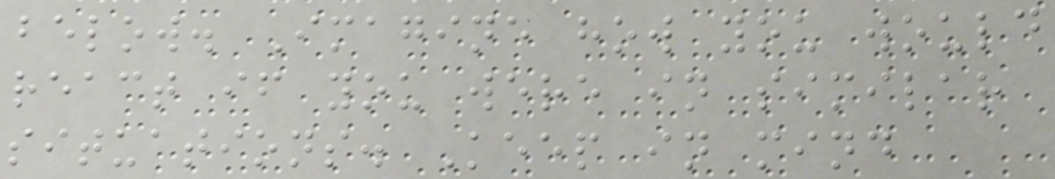below. Imagine how you would
react if you were in similar
situations. Keep in mind
